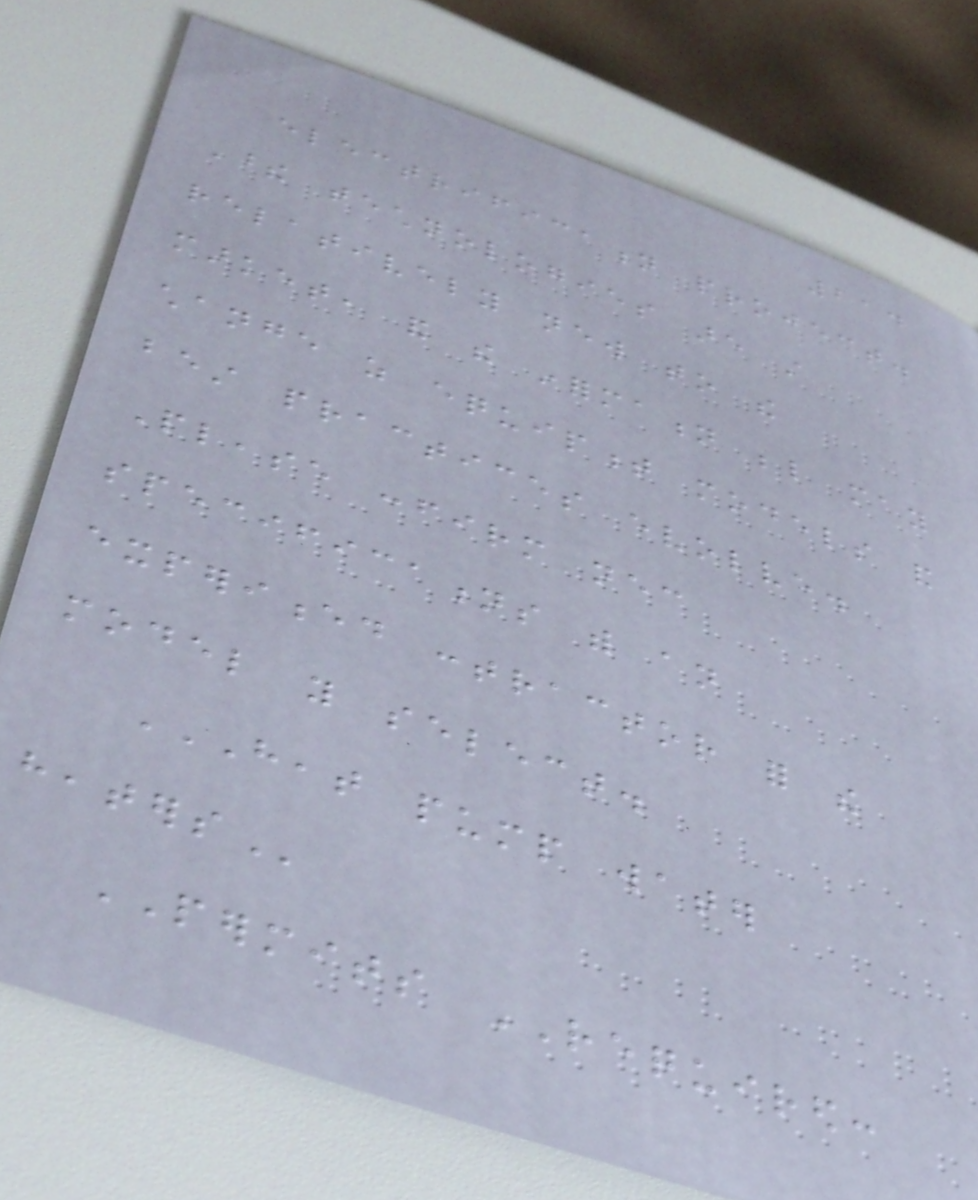214
electrification project.
These technologies are still
relatively new to the
market, and the information below may
change as equipment models and
best practices evolve.
Please confirm necessary
specifications with an
experienced contractor for the
model you select.
HEAT PUMP WATER
HEATERS
PERMITS REQUIRED:
